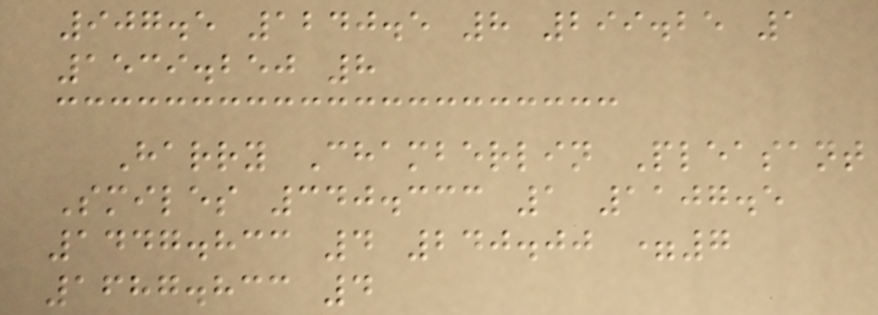907.5 1240.5 8 299.25 1
1539.250 8
Harry Chamberlin Pleasant
Smiles 340.333 1 1107.5
1447.833 4 240.00 =7
1687.833 4
